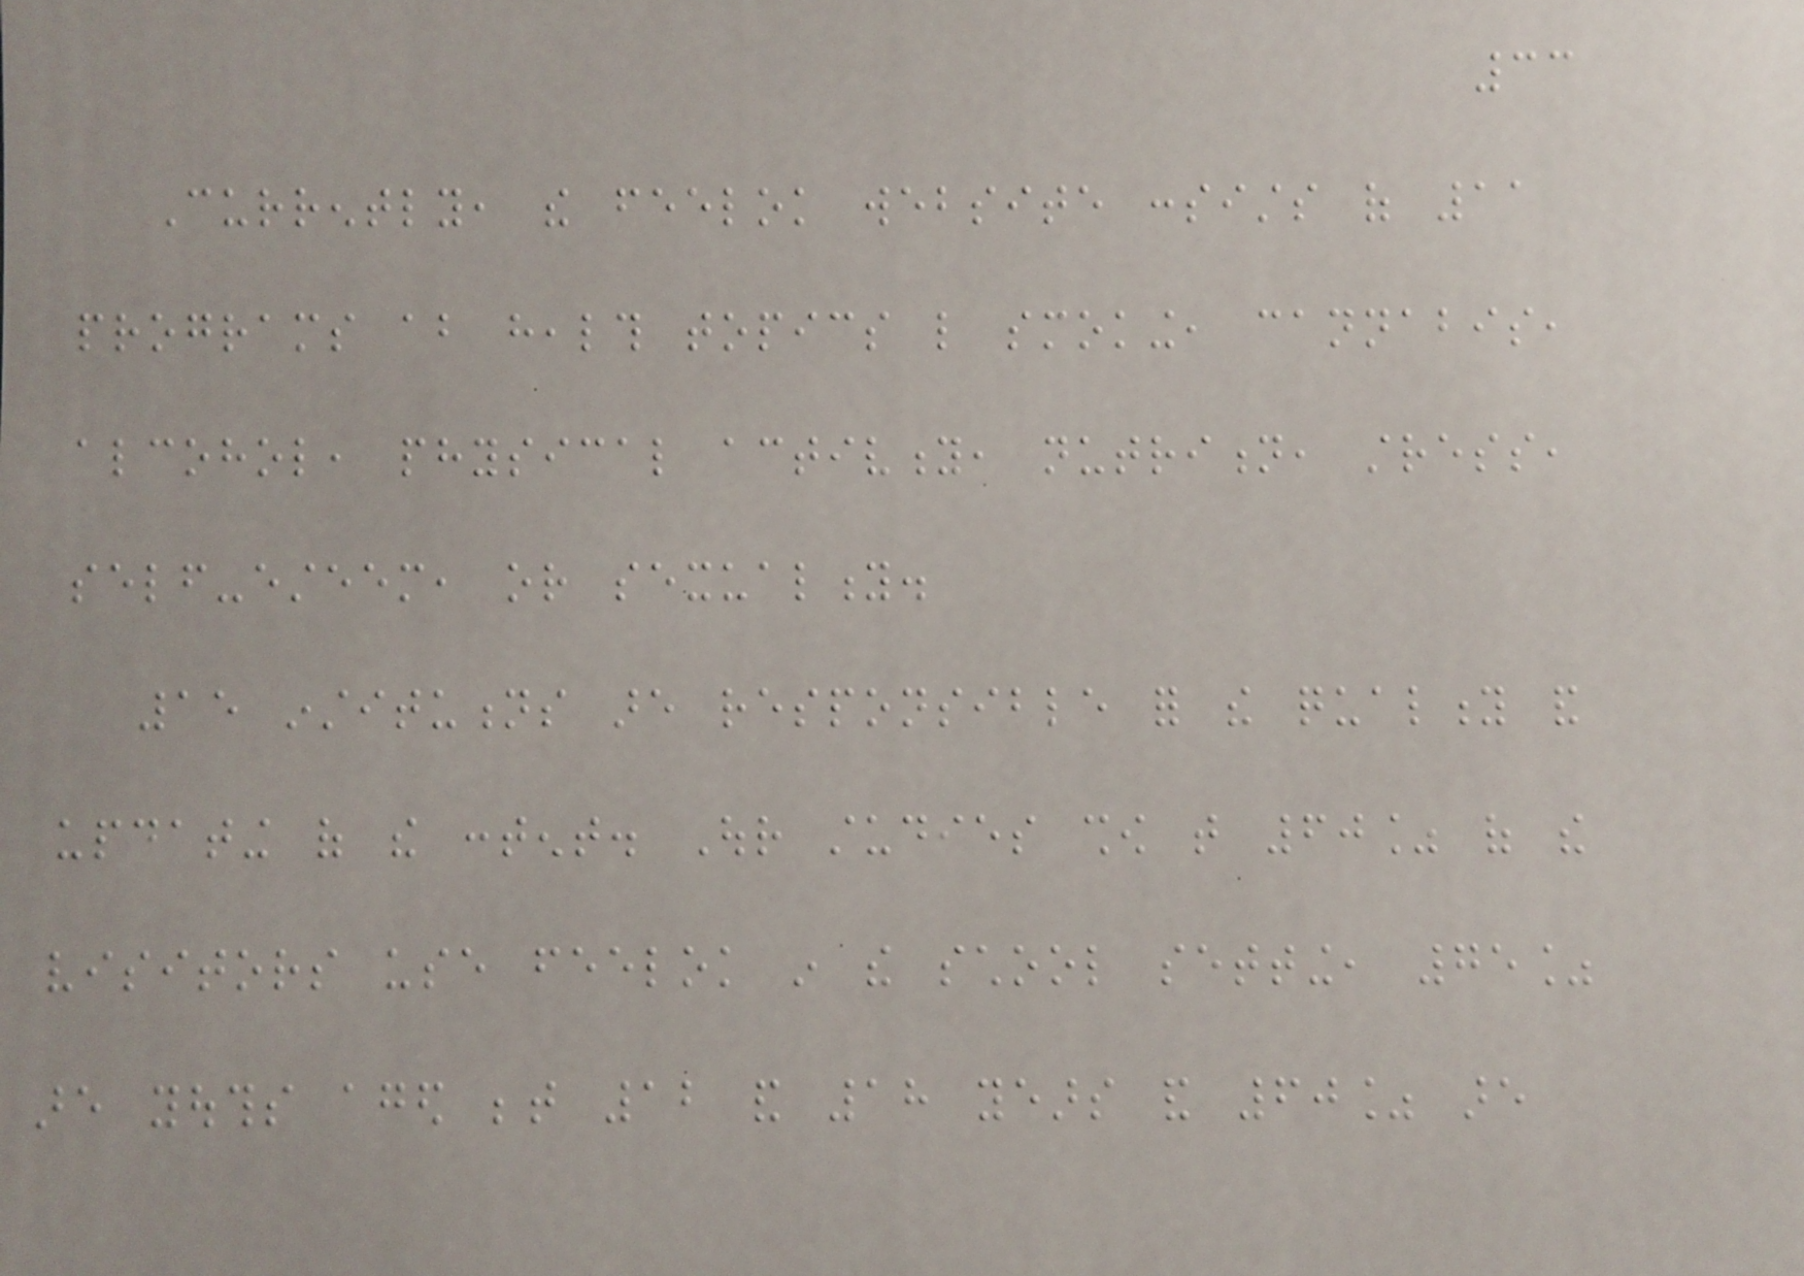33
Currently, the feelok website consists of 11
programs about health topics like smoking, cannabis,
alcohol, physical activity, nutrition, stress,
self-esteem, or sexuality.
15 institutions are responsible for the quality and
updating of the content. Our studies show that 60% of the
visitors use feelok in the school setting, 75%
are youths aged between 12 and 18 years and 60% are
